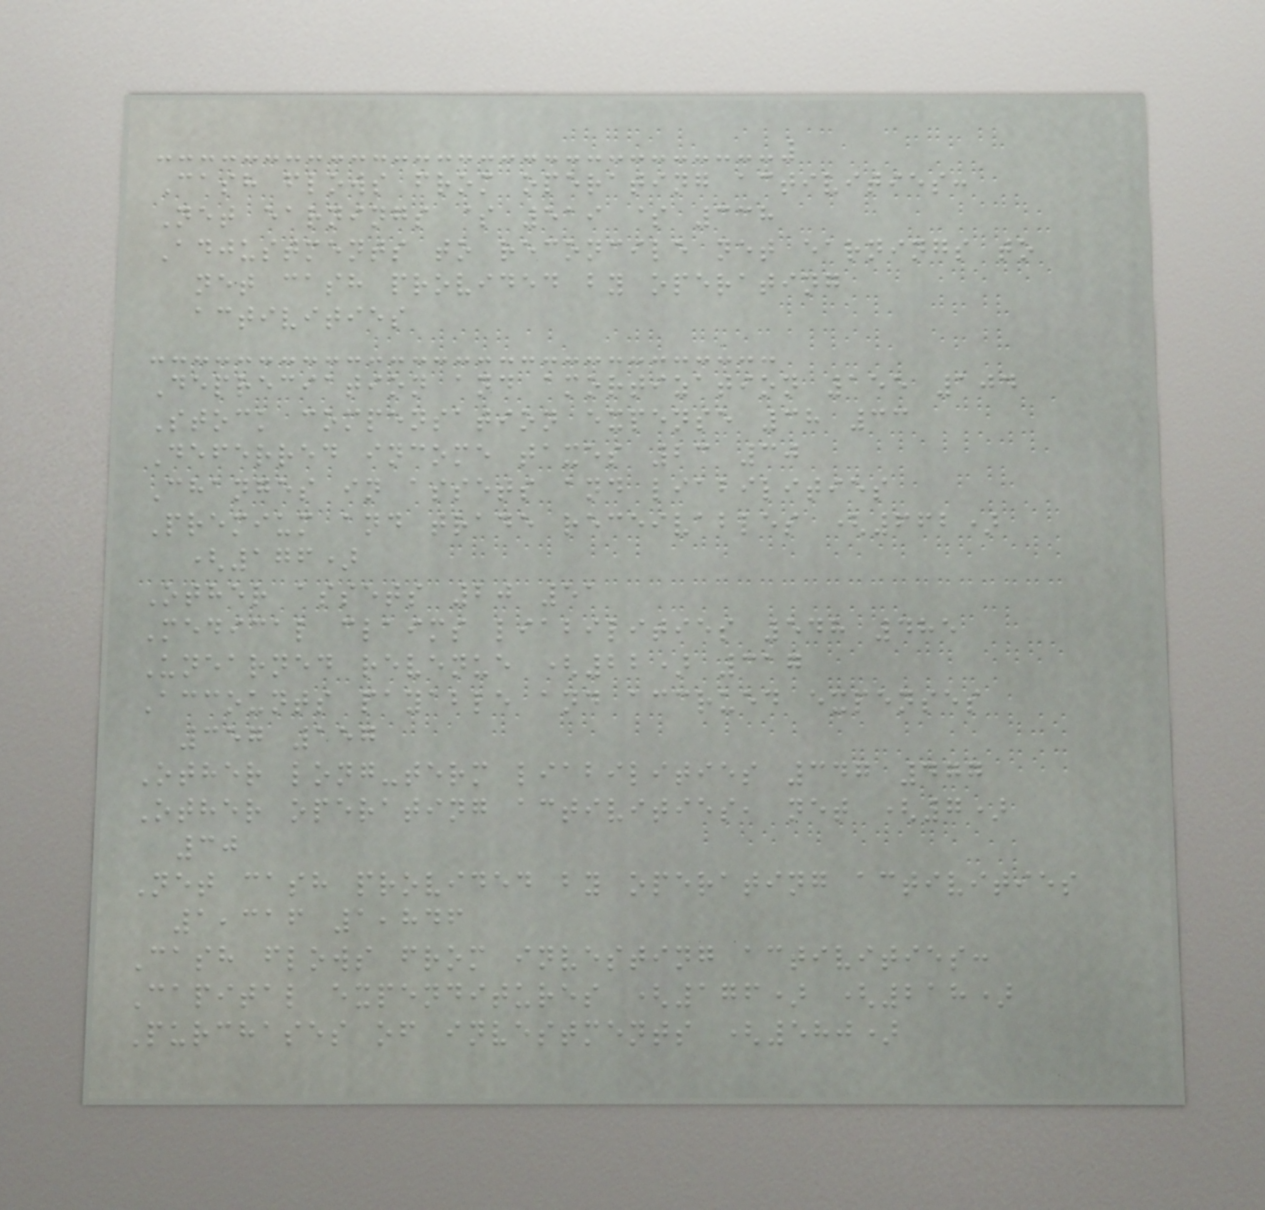Cash flows from operating activities:
Net earnings $ 519 $ 338
Adjustments to reconcile net earnings to
net cash provided by operating
activities
Depreciation and amortization 155 104
Stock compensation expense 38 33
Deferred income taxes 23 30
Changes in assets and liabilities
Premium and trade receivables (662)
(176)
Other assets 20 51
Medical claims liabilities 548 485
Unearned revenue (22) 317
Accounts payable and accrued expenses
357 157
Other long-term liabilities 347 477
Other operating activities, net (7)
30
Net cash provided by operating activities
1,316 1,846
Cash flows from investing activities:
Capital expenditures (176) (218)
Purchases of investments (580)
